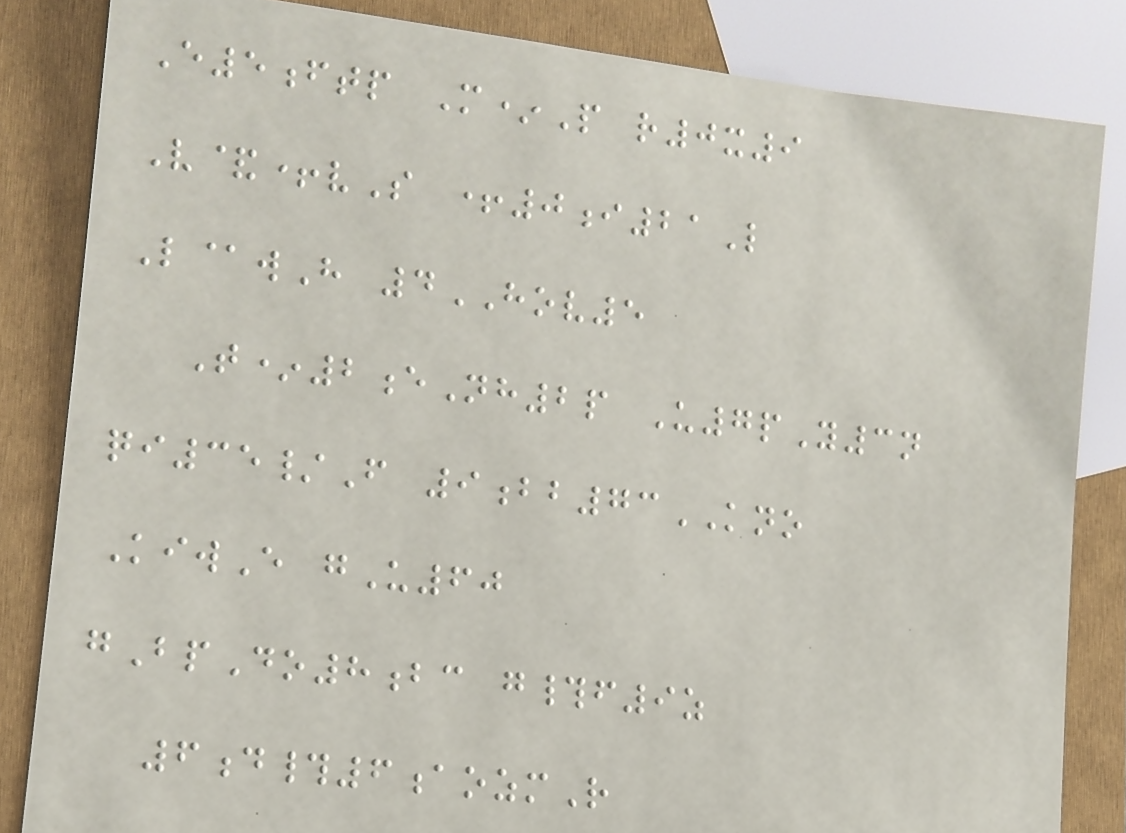E5ftp M*P r0x9
V&+vS +0i21L
L@wH 4HOV5
T*2eNh2p U7pY3n
qi35/F 9bb73KNO
KiwE gU60
gBpDo8bc g#f9z
6d#6aozmR
